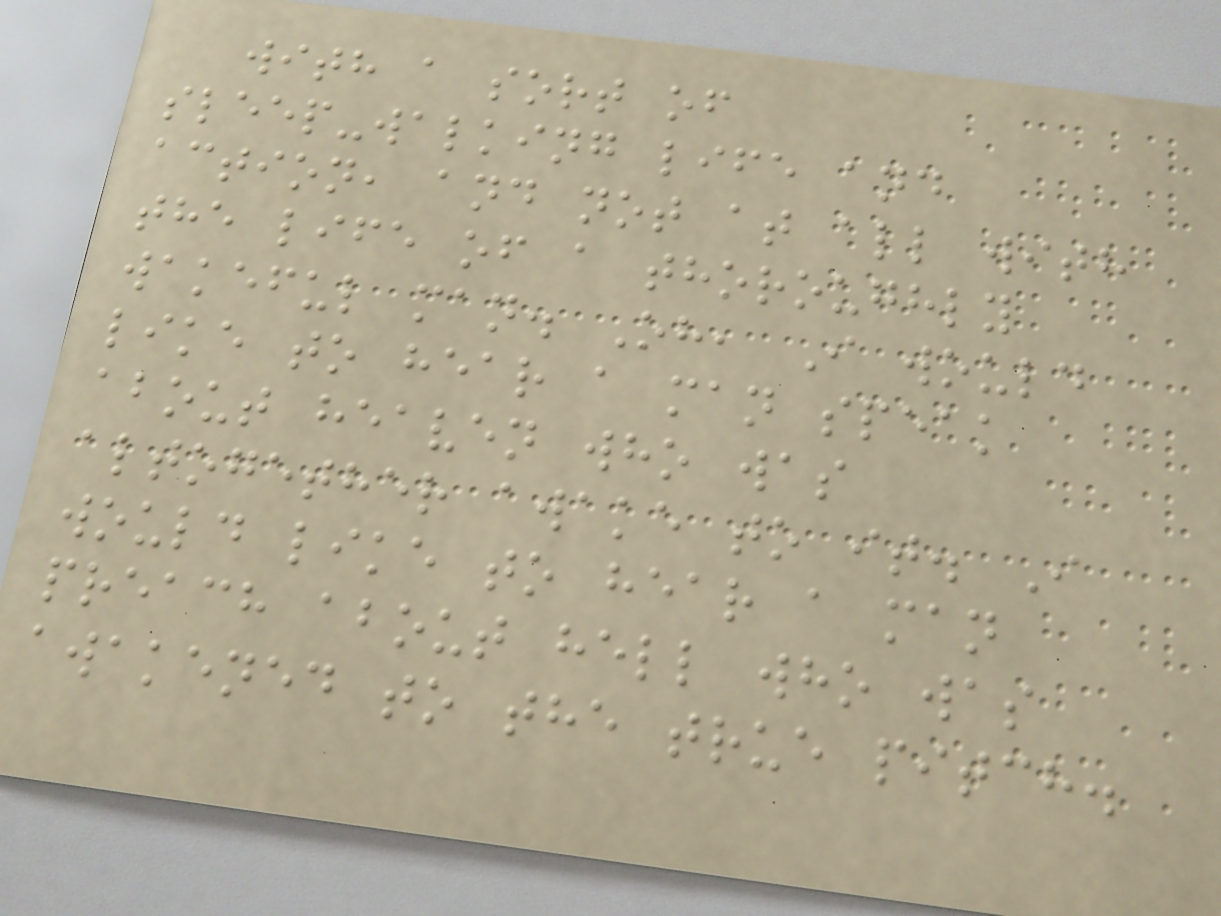with a sort of
sleep-walking life and
action, and not at all with
the life of a thoroughly
wakeful man. Oh, I would
like to hear a man speak
about heaven who was
altogether awake to it. I
would like to hear a man
preach about hell who was
awakened to the true pitch.
